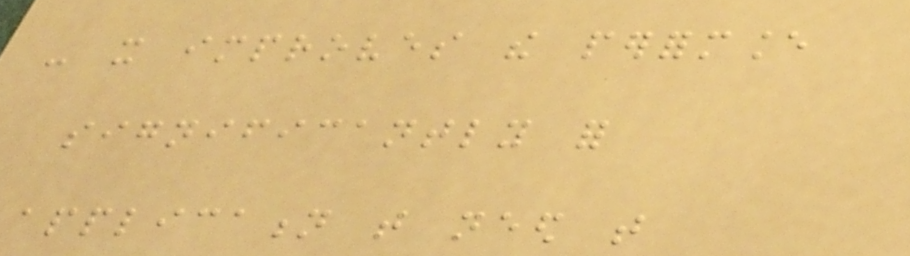- it improves the performance
significantly for
application that need that
